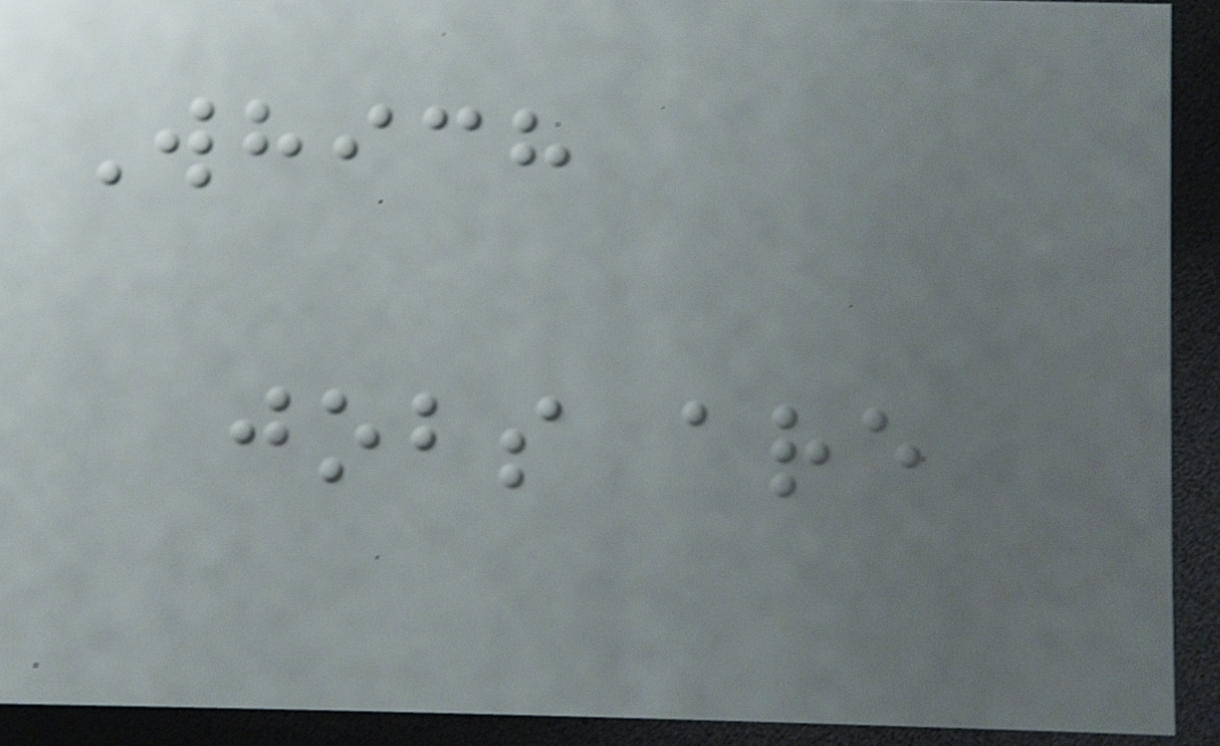Which
jobs are
